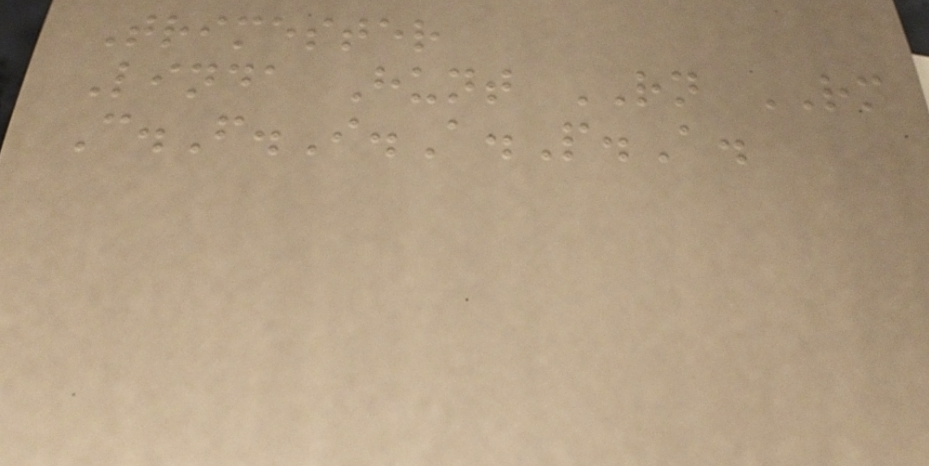Trimester
Linda Hunt RN RM
C.F.I.A.P.A.
